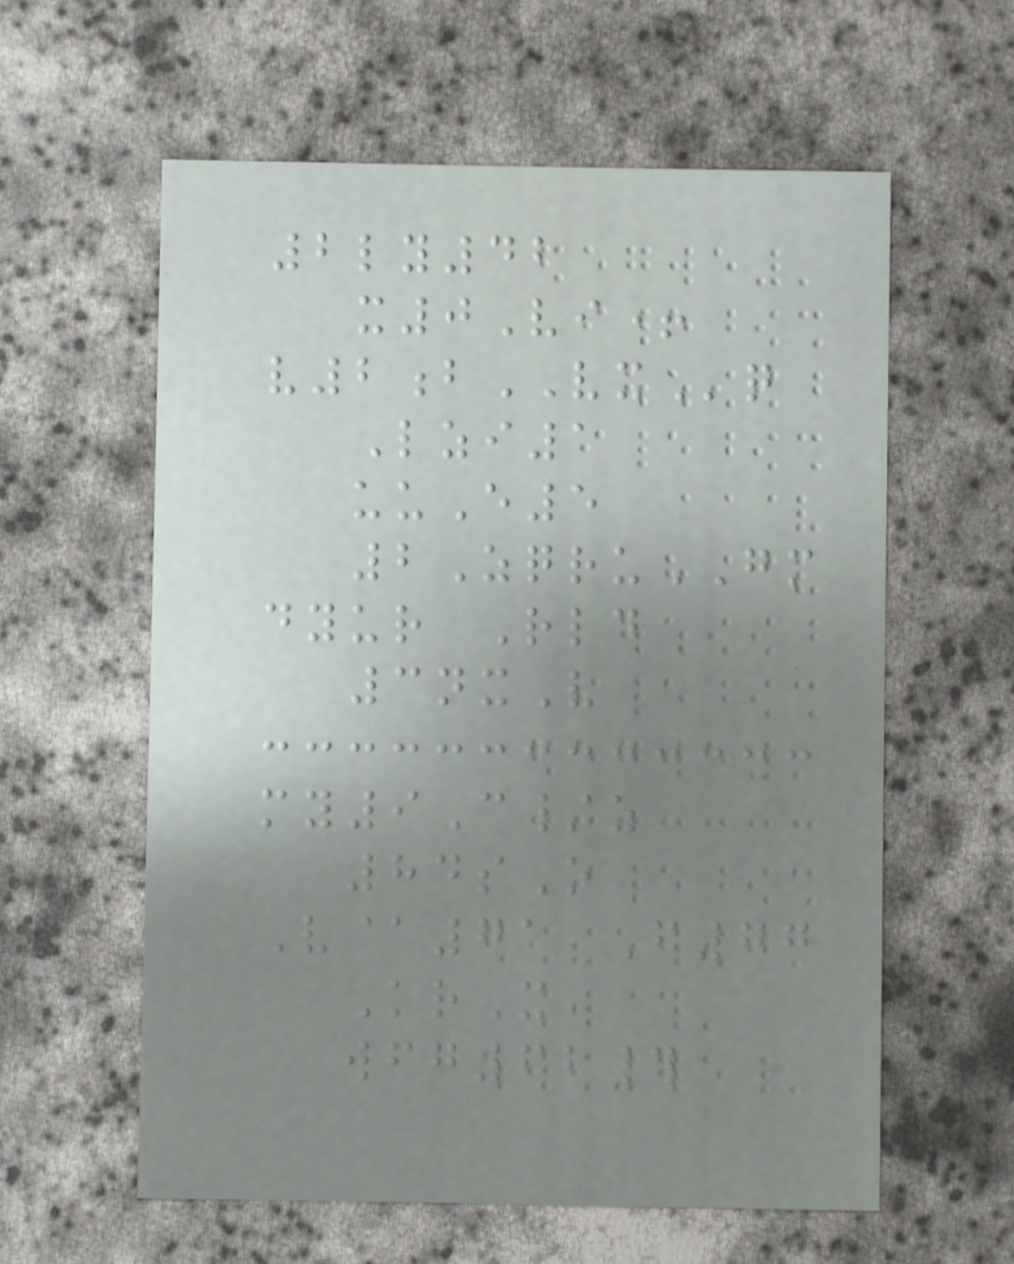2ly42
x0Vi+
v2bVXq
Lzi1
uuE5
2ZqruGM
dyur Rld
3nxV
my9C/z
84sO
V@71 F77
KrX
wfg62#
